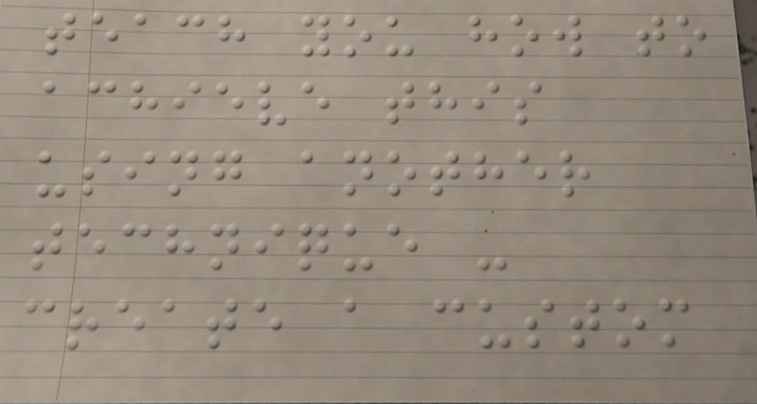teach you how to
achieve this
using another
technique -
create a custom
